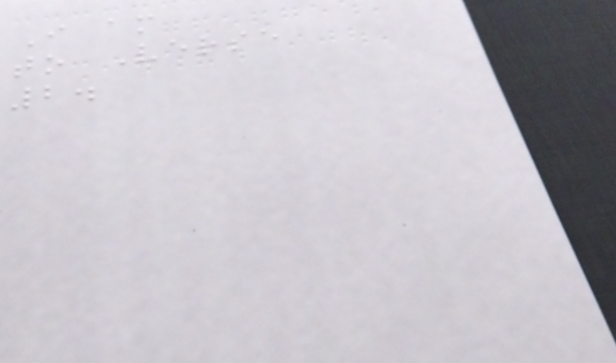I am
to Verse
2.
